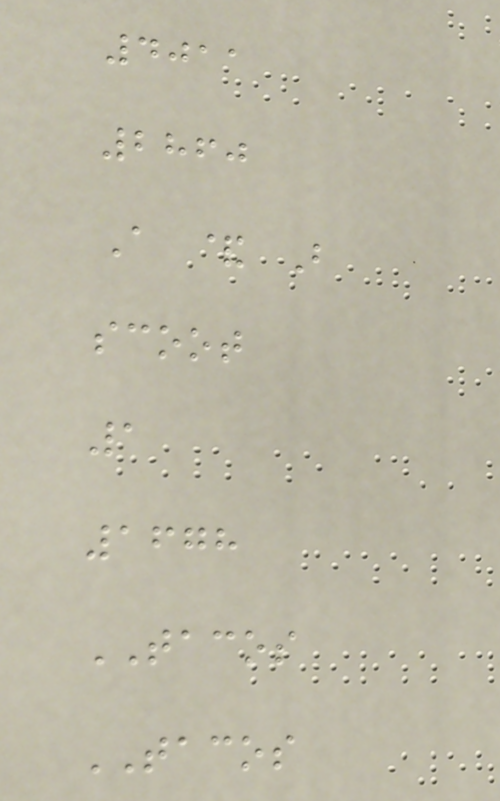4011
2860
A & B
scoot
1
1678
TACOS
TACOS
